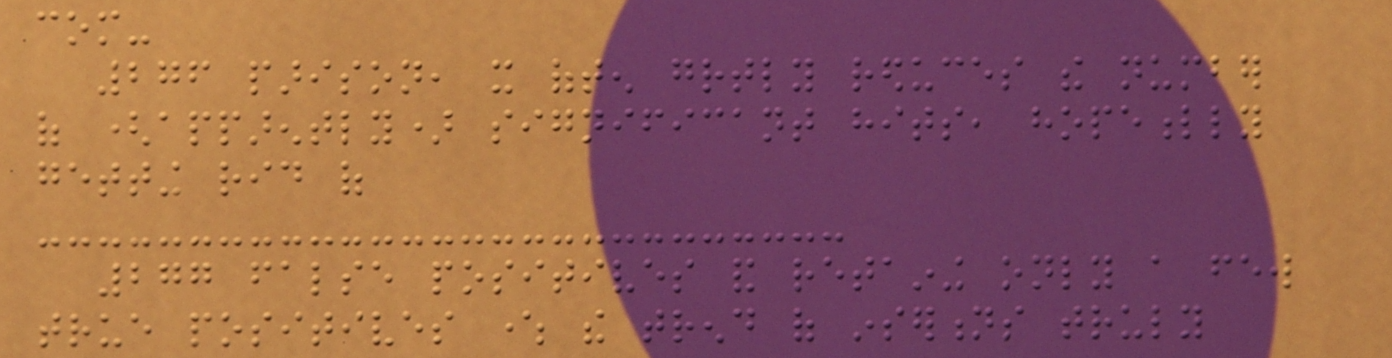com-
276 parison, it often greatly reduces the number
of (apparently) significant hits, hopefully
getting rid of
277 false positives and retaining only a few
true positives where the trend of insertions truly
